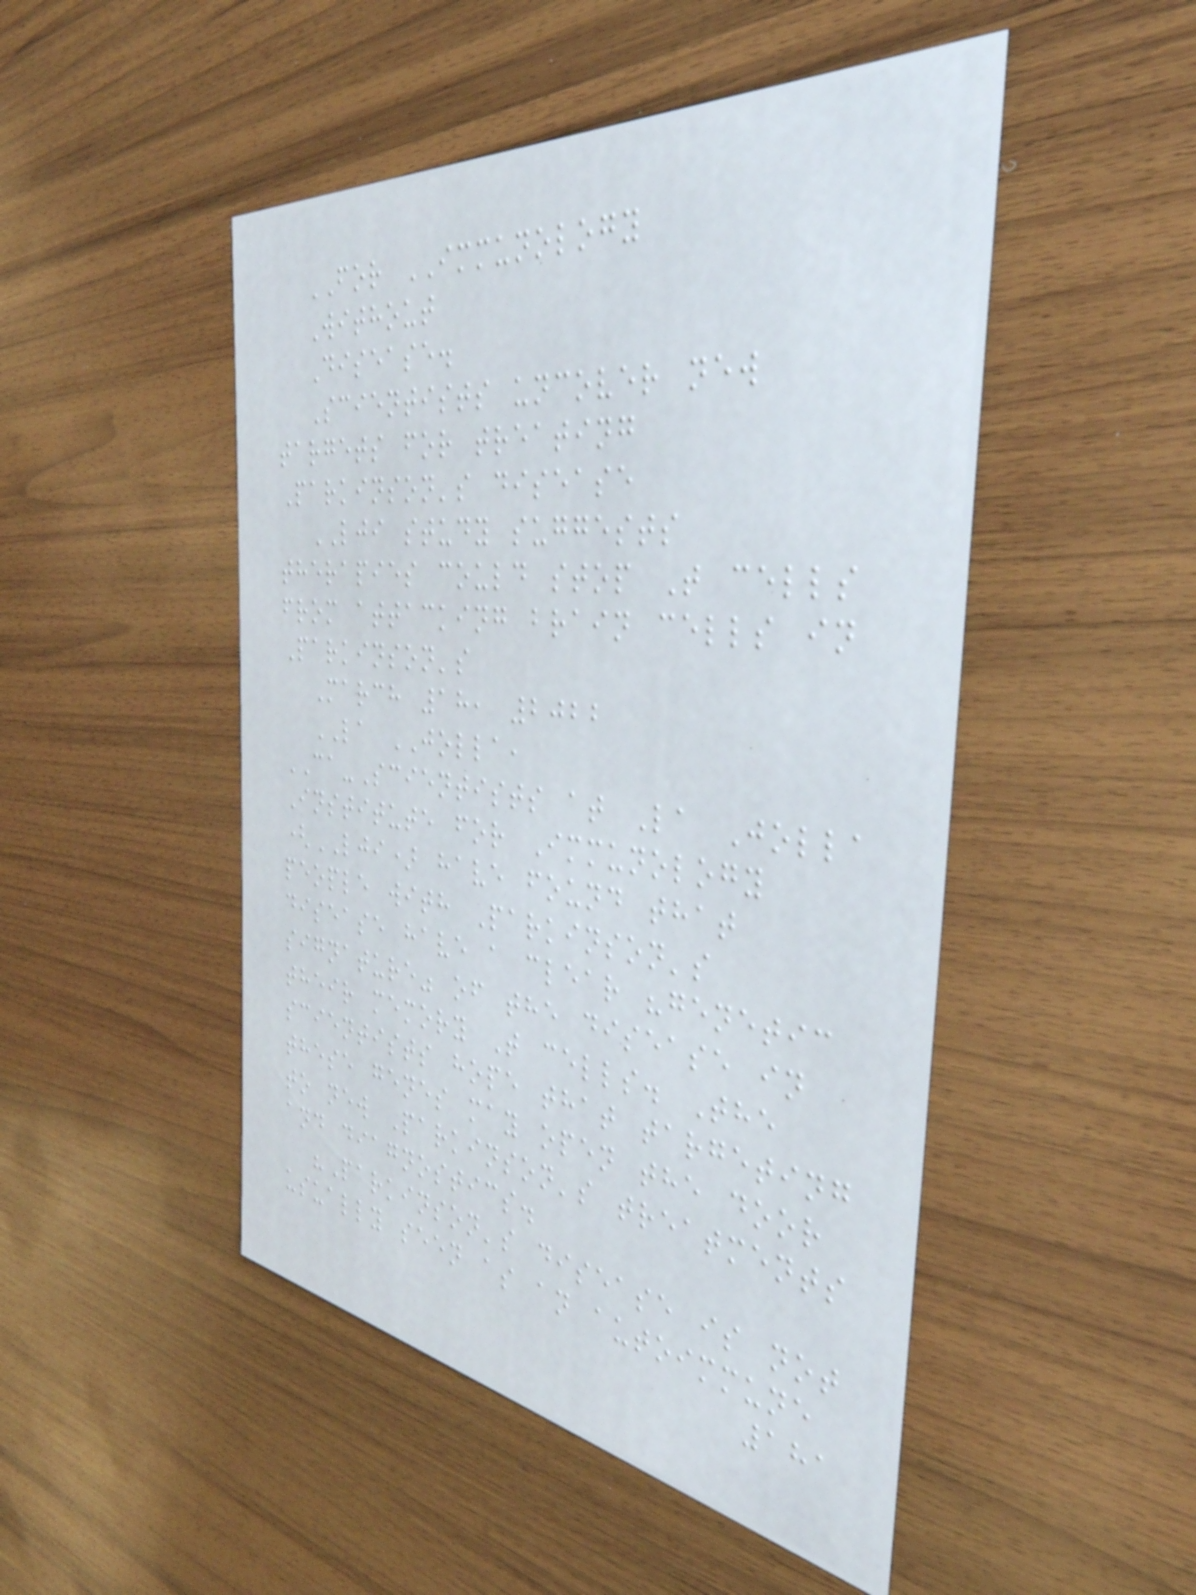FOR IMMUNOLOGY
Without
Disease.
Scientists uncover new
targets for treating
Parkinson's disease
LJI study suggests
therapies could stop T cells
from attacking brain cells in
Parkinson's
March 18, 2022
LA JOLLA,
CA-Scientists at La Jolla
Institute for Immunology
(LJI) have found that
people with Parkinson's
disease have a clear "genetic
signature" of the disease in
their memory T cells. The
scientists hope that targeting
these genes may open the door
to new Parkinson's treatments
and diagnostics.
"Parkinson's disease is not
usually seen as an autoimmune
181
